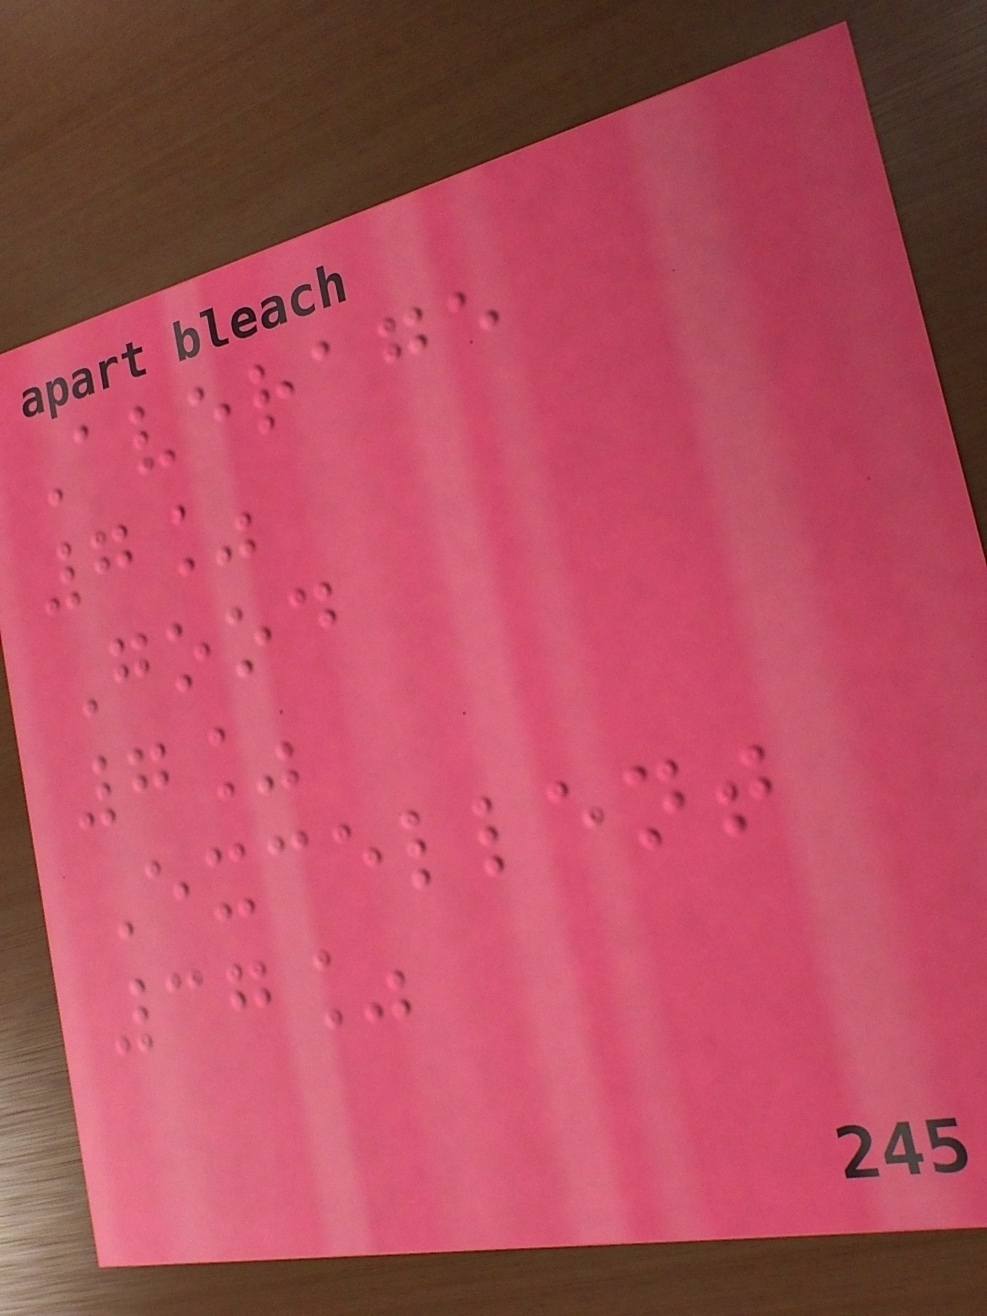Average
7%
Good
7%
Excellent
37%
